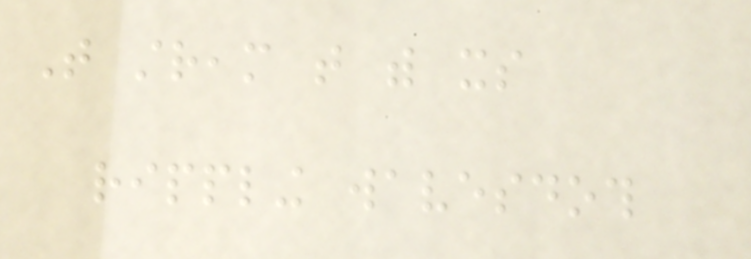That stream that with its
rippling wavesdoth
